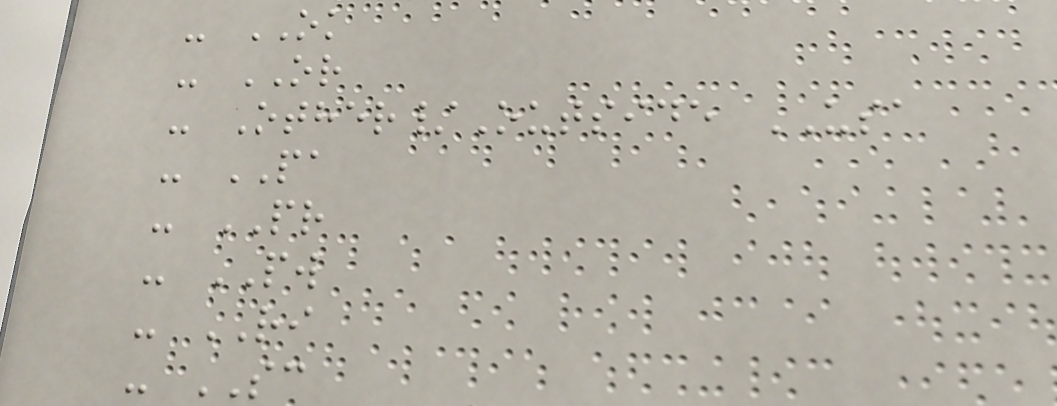- OK
- OR
- Other/Outside USA
- PA
- PR
- PW
- RI
- SC
